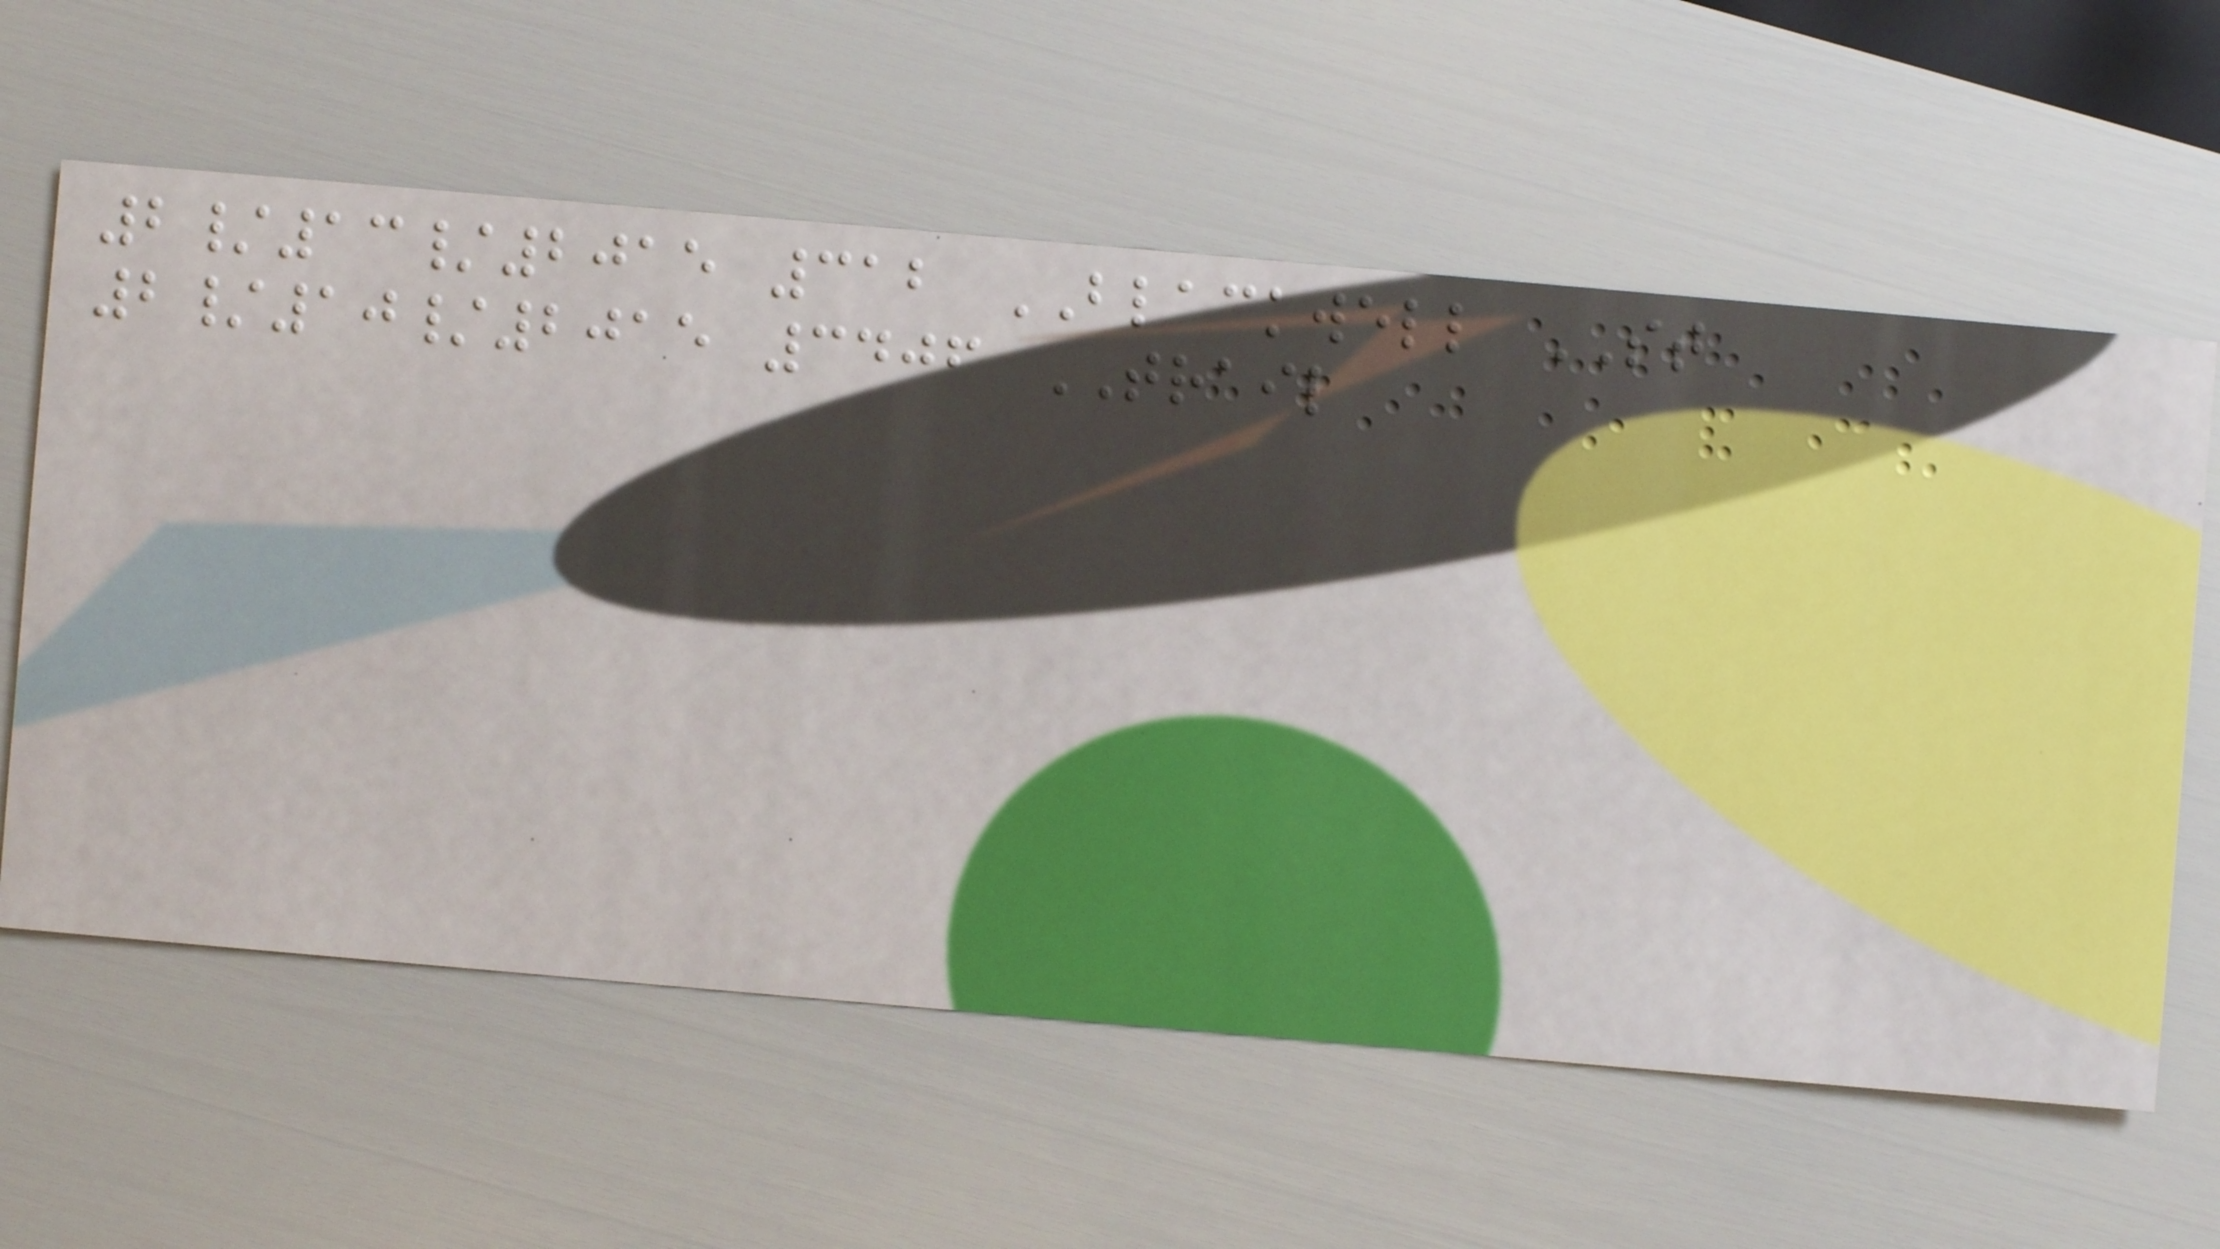2/13/2015 312 BLACKWELL ST
2/10/2015 3406 TRAIL
